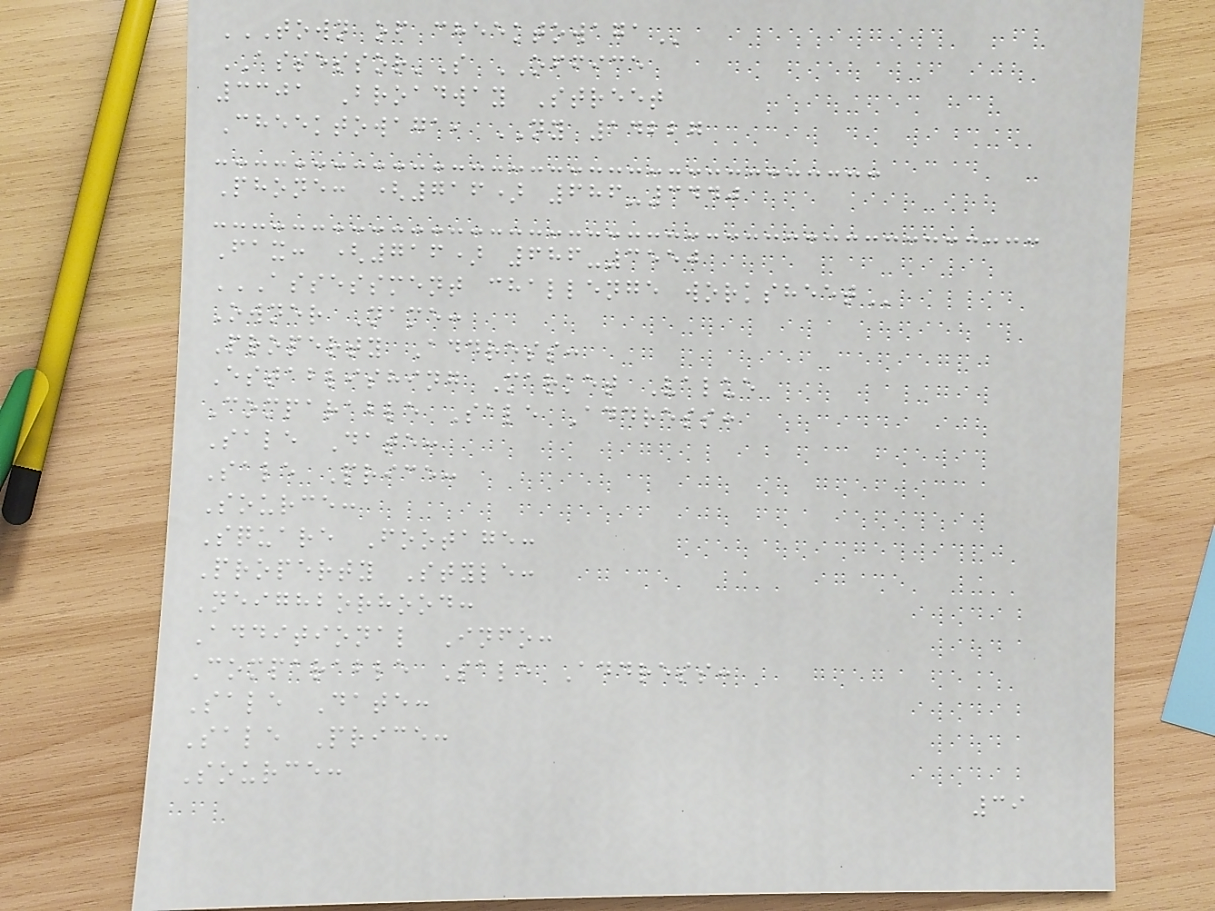TOWN OF CHEEKTOWAGA
ASSESSOR'S OFFICE
3301 Broadway Street
Cheektowaga, NY 14227
Phone: (716) 686-3440
Fax: (716) 686-3550
ASSESSMENT CHALLENGE WORKSHEET
Owner Name:
Property Address:
Establishing Market Value
Comparable Sale Address:
Sale Date:
Sale Price:
Source:
Square Footage:
Property Style:
Neighborhood:
Additional Info:
Comparable Sale Address:
Sale Date:
Sale Price:
Source:
39
